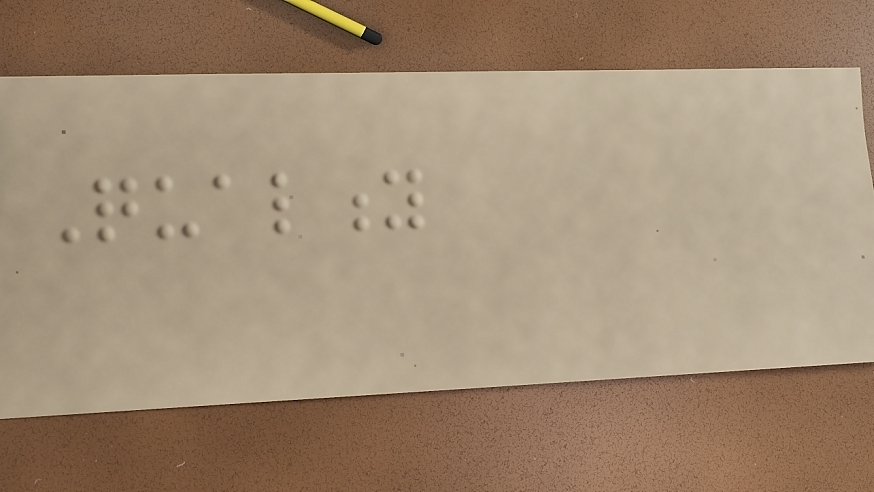Quality
